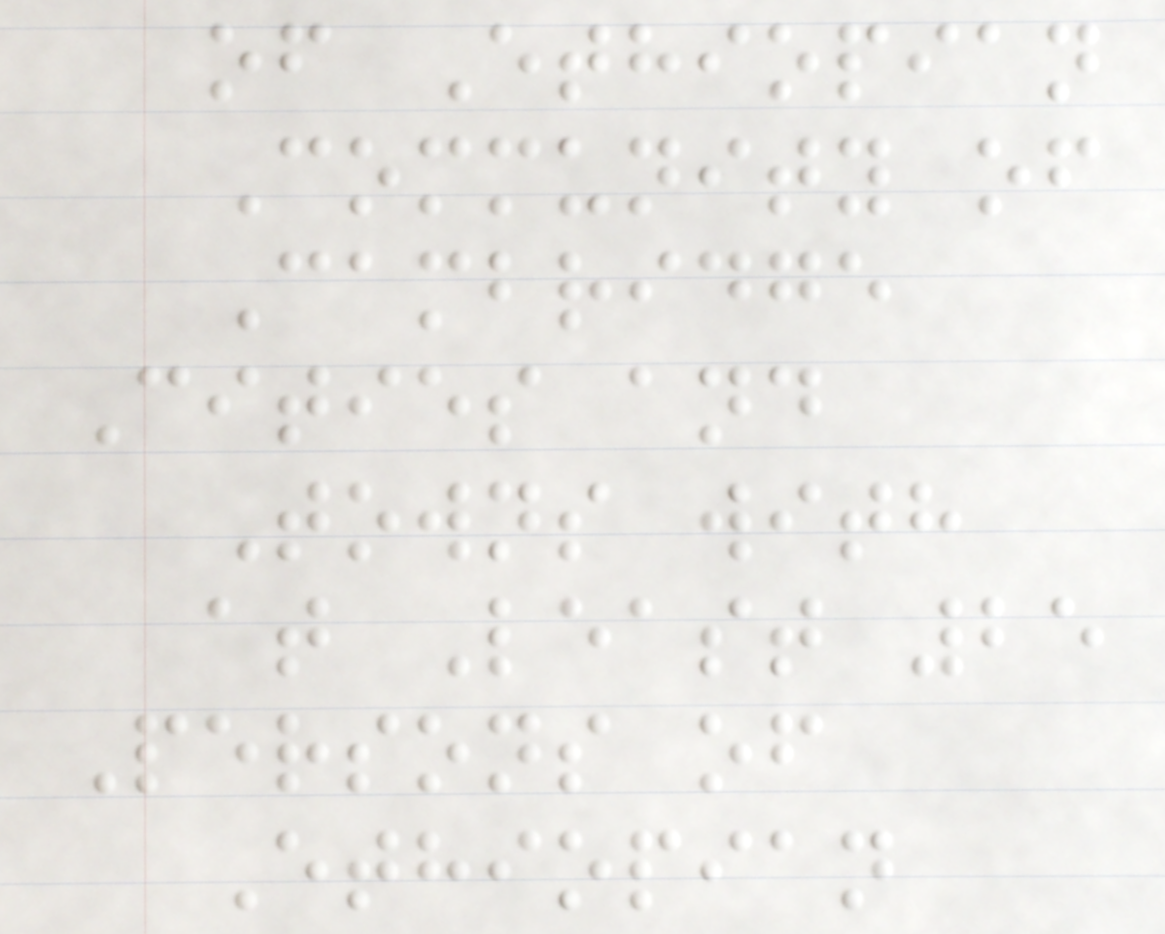of Ethiopian
Community of
Cambridge
Cities and
Towns with
at Least 25
Persons of
Ethiopian
